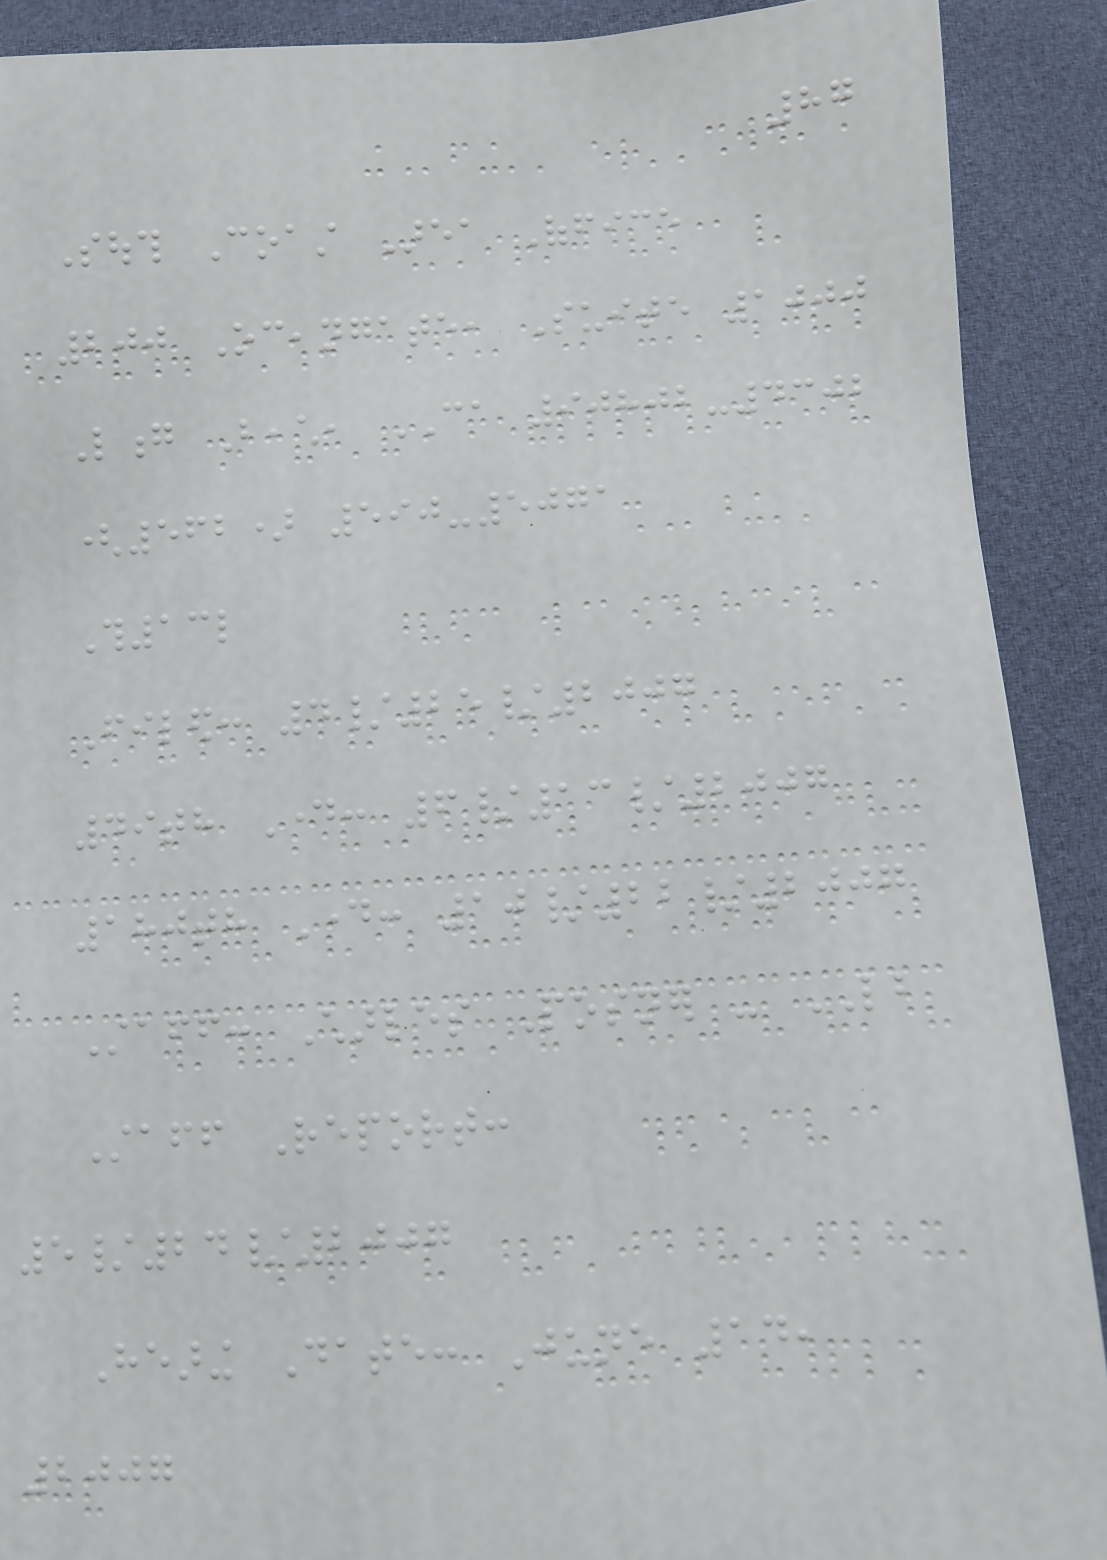87
South Coast Area Office
200 Oceangate, Suite 1000
Long Beach, CA 90802-4302
(562) 590-5071
Th13l
Filed: 4/25/2007
49th Day: 6/13/2007
180th Day: 10/22/2007
Staff: Charles Posner - LB
Staff Report:
5/24/2007
Hearing Date: June 14,
2007
